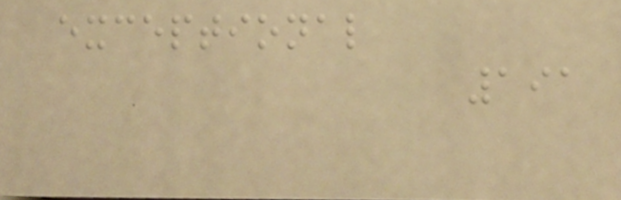exceptional
191
